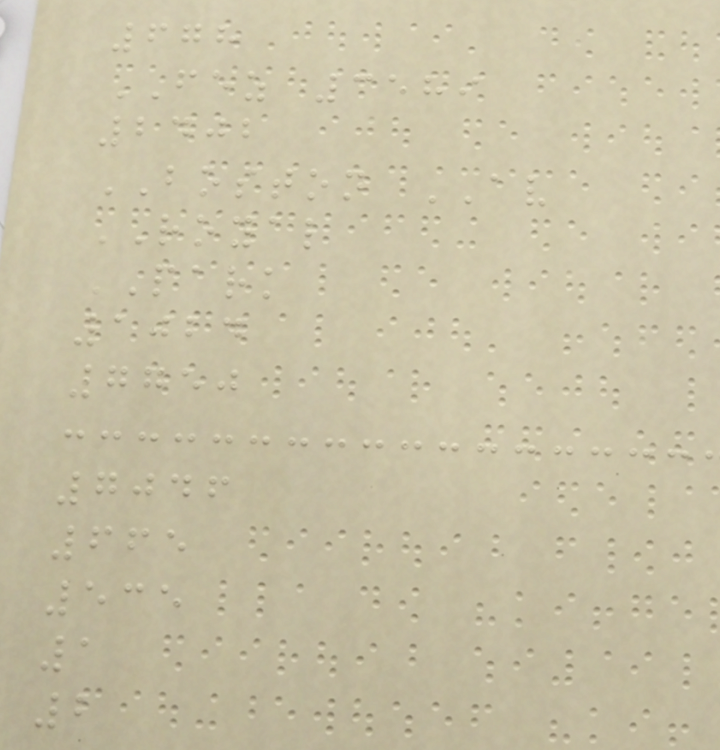678
FEZ 3589
2402
BOSTON AV
ROYAL
PARK
1024
7750
7046
665
535
1
2
